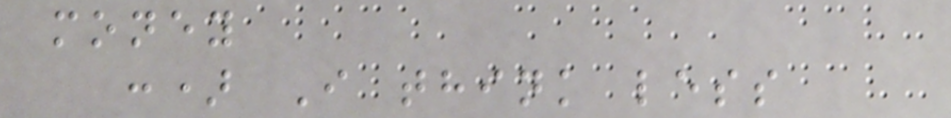money
:) I think less
